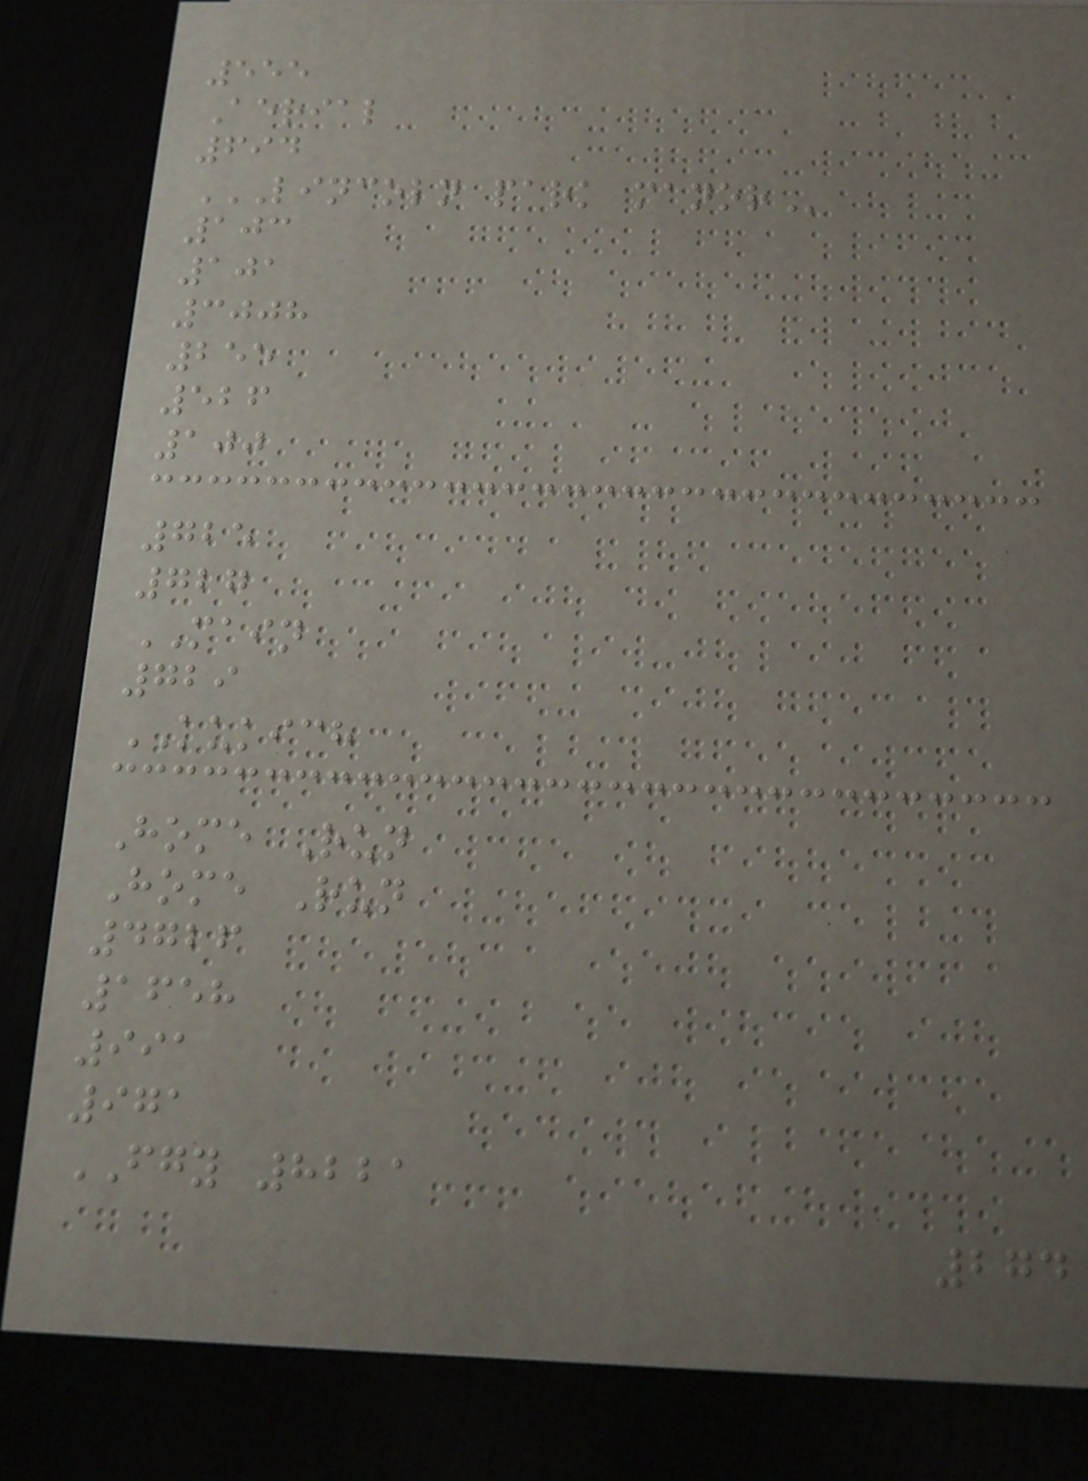555
Aerial
694
LINCOLN PARK MANOR
103
101
3008
255
526
100
725
727
MAIN
729
KUKICH
Home Run
Home Run
4726
1658
991
971
FGY 8221
274
